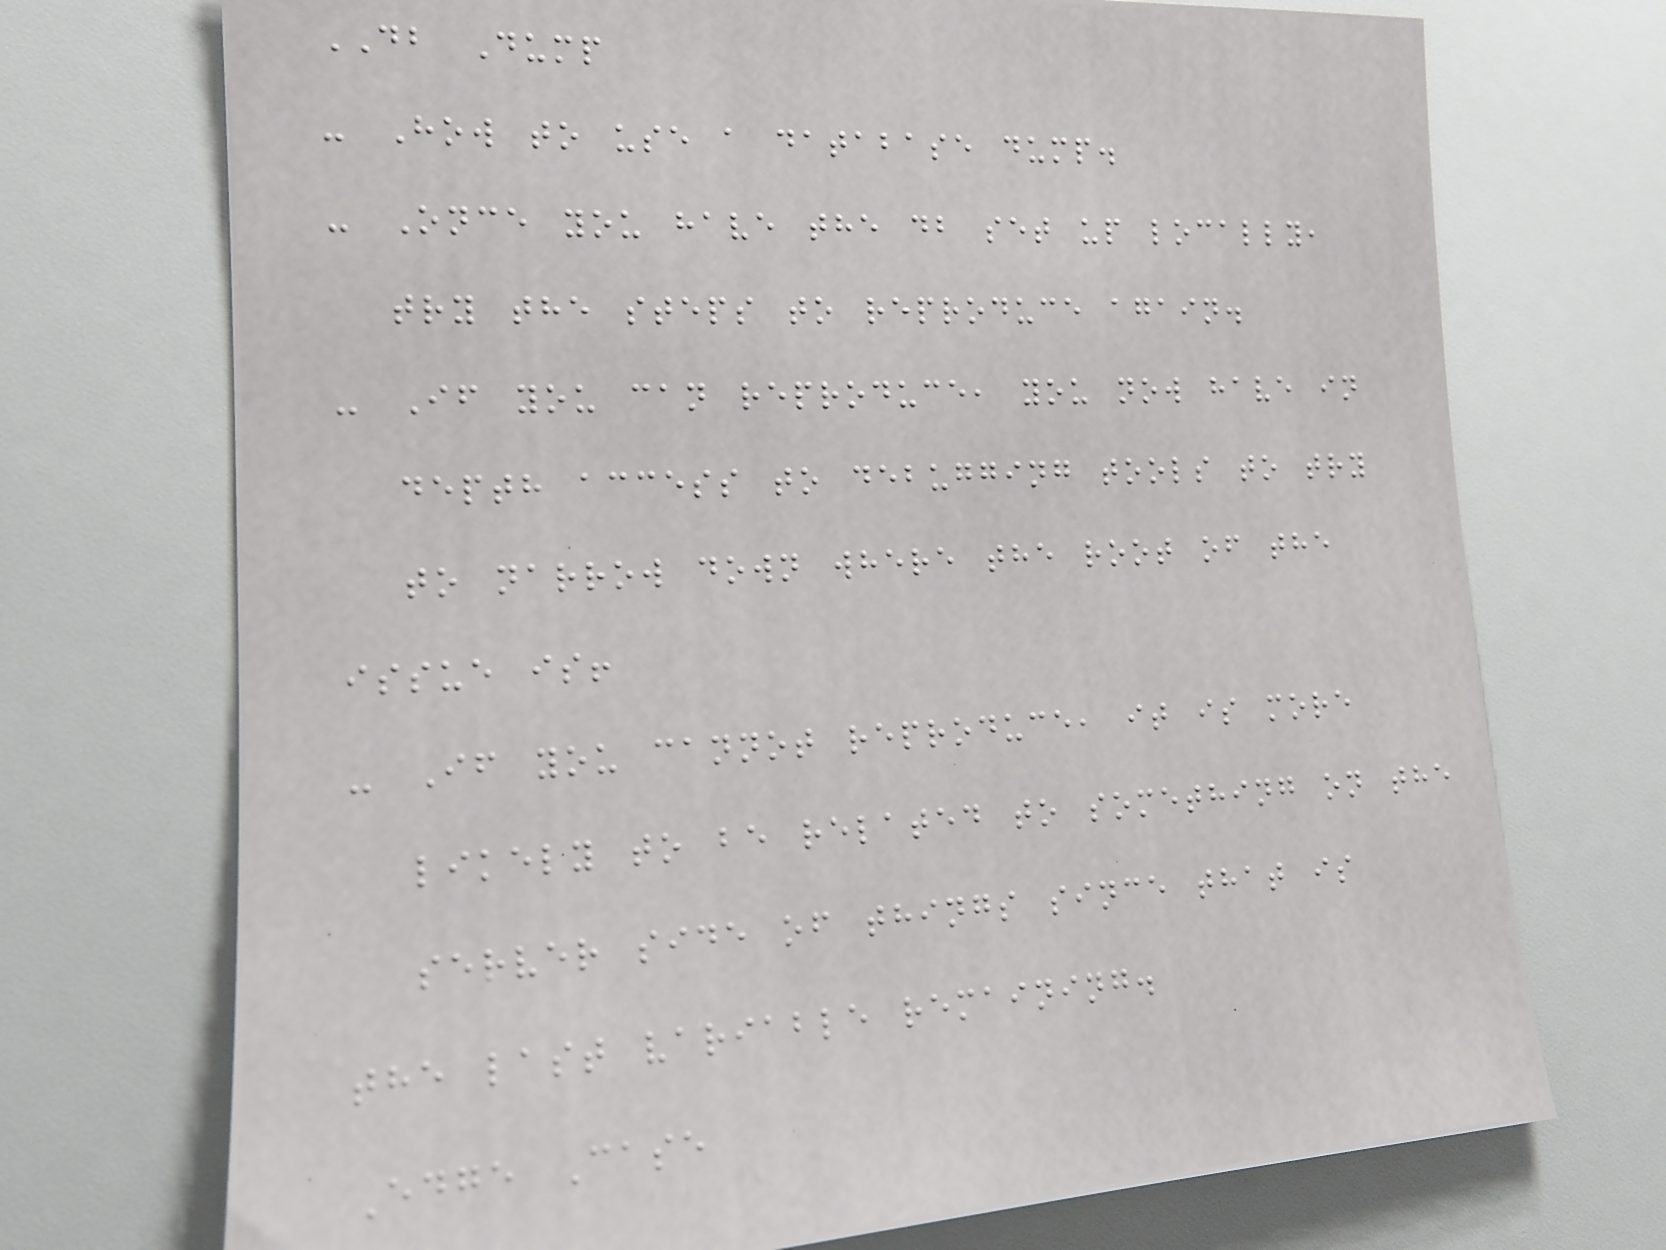DB Dump
- How to use a database dump.
- Once you have the db set up locally,
try the steps to reproduce again.
- If you can reproduce, you now have in
depth access to debugging tools to try
to narrow down where the root of the
issue is!
- If you cannot reproduce, it is more
likely to be related to something on the
server side of things since that is
the last variable remaining.
Edge Case
